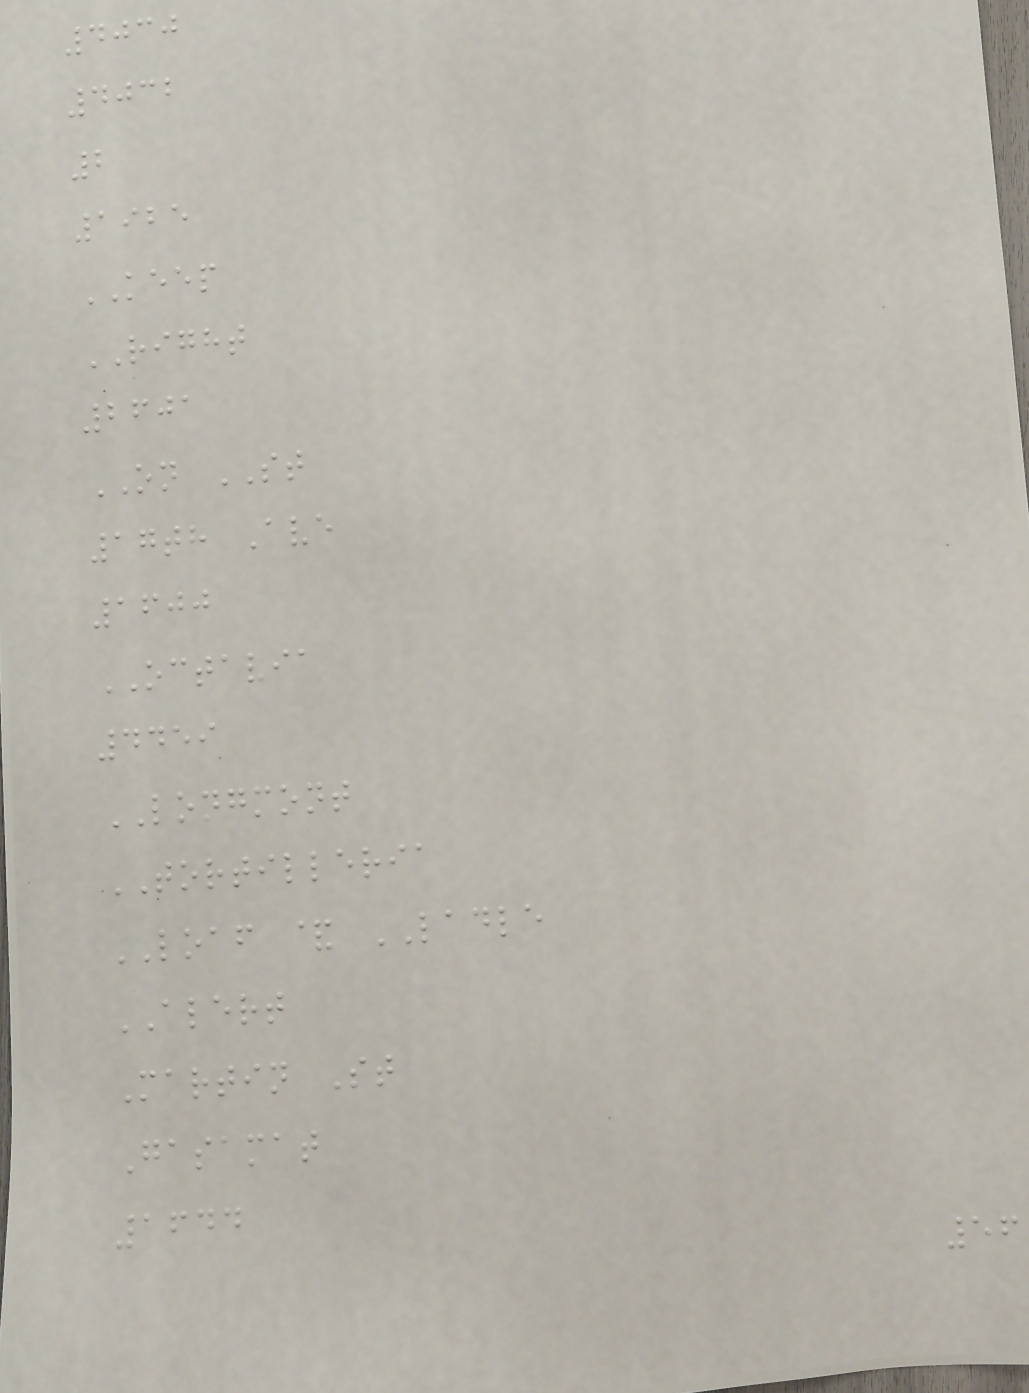4030
4032
2
1925
KEEP
RIGHT
2601
ON ST
17th Ave
1600
OCTAVIA
4459
LONGMONT
TORTILLERIA
LOAF & LADLE
ALERT
Martin St
Gasamat
1644
56
